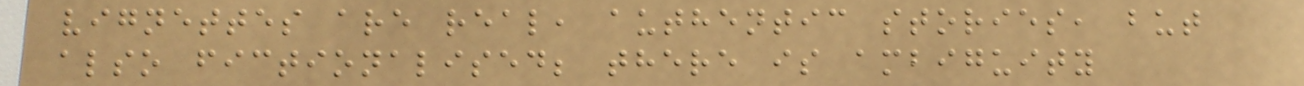vignettes are real, authentic stories, but
also fictionalised; there is ambiguity
